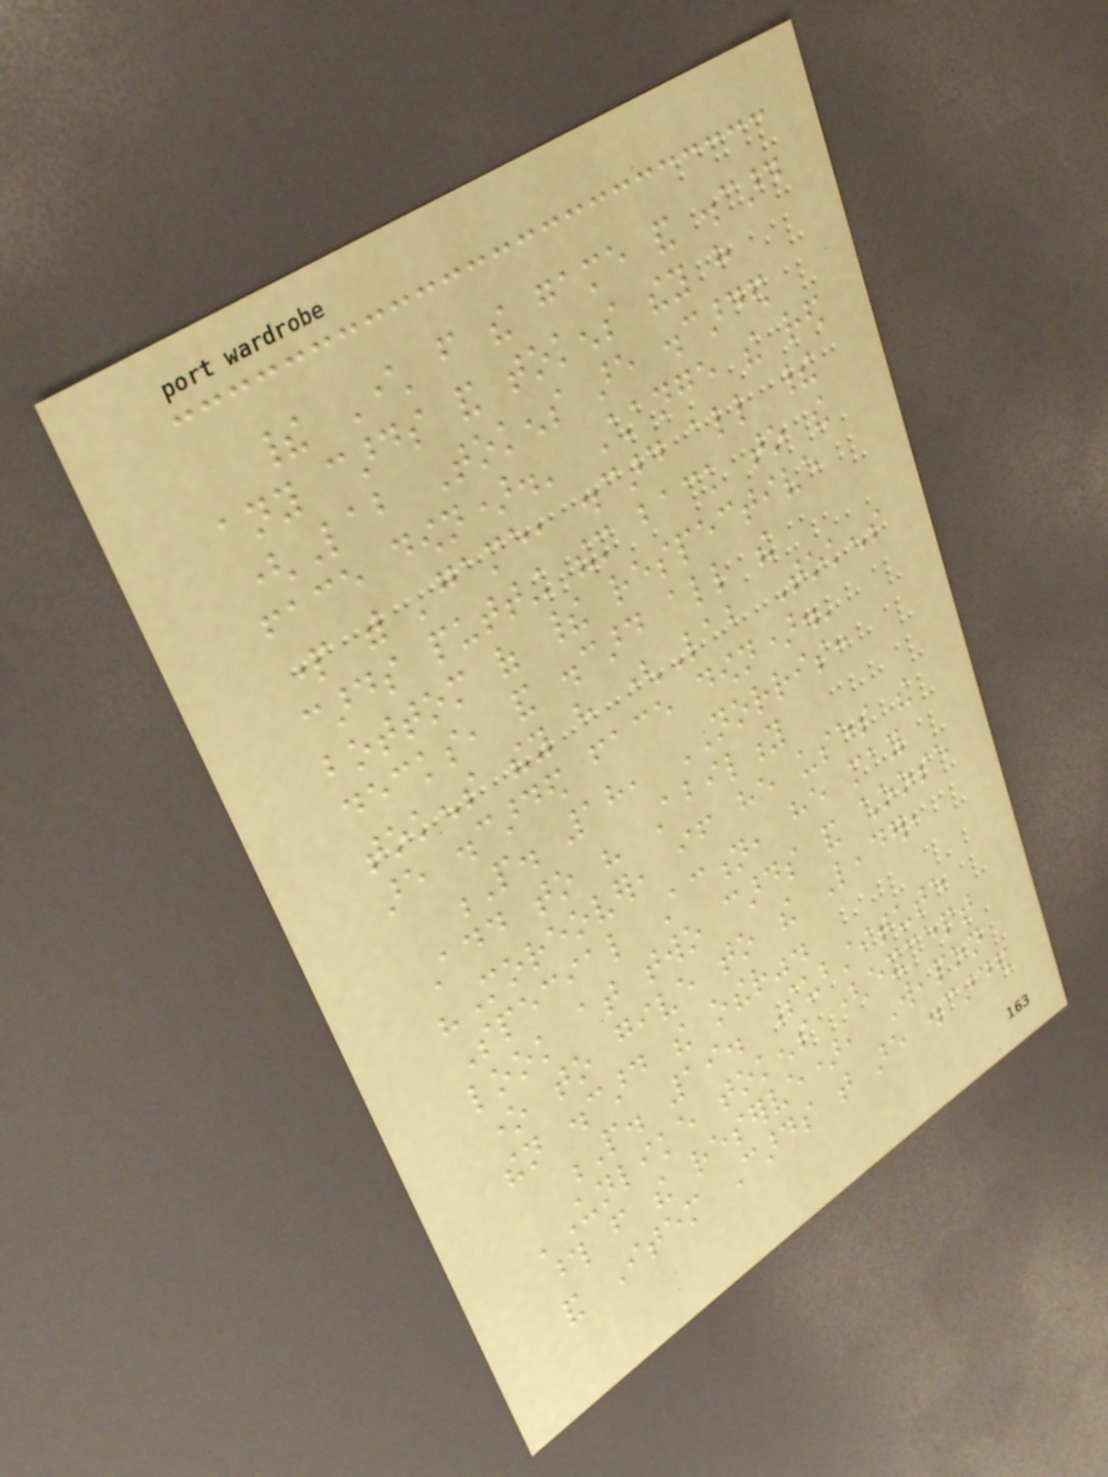their Character from the game and discard
any cards and tokens they have
(Lab Tokens are discarded
face down).' Change the red
part with 'game, discard all their
cards putting them back to the
bottom of their respective
decks, and discard all the
tokens they have (Lab Tokens
are discarded face down).'
P. 18, NORRIS:
Add to his Ability
"Moreover, if he uses the
Special Action, he may
look at two cards and choose
one to give to the Leader,
then discard the other".
P. 19. Substitute
'Unlike tokens (except
those from the reserve), Weapon
and Item Cards that are discarded
